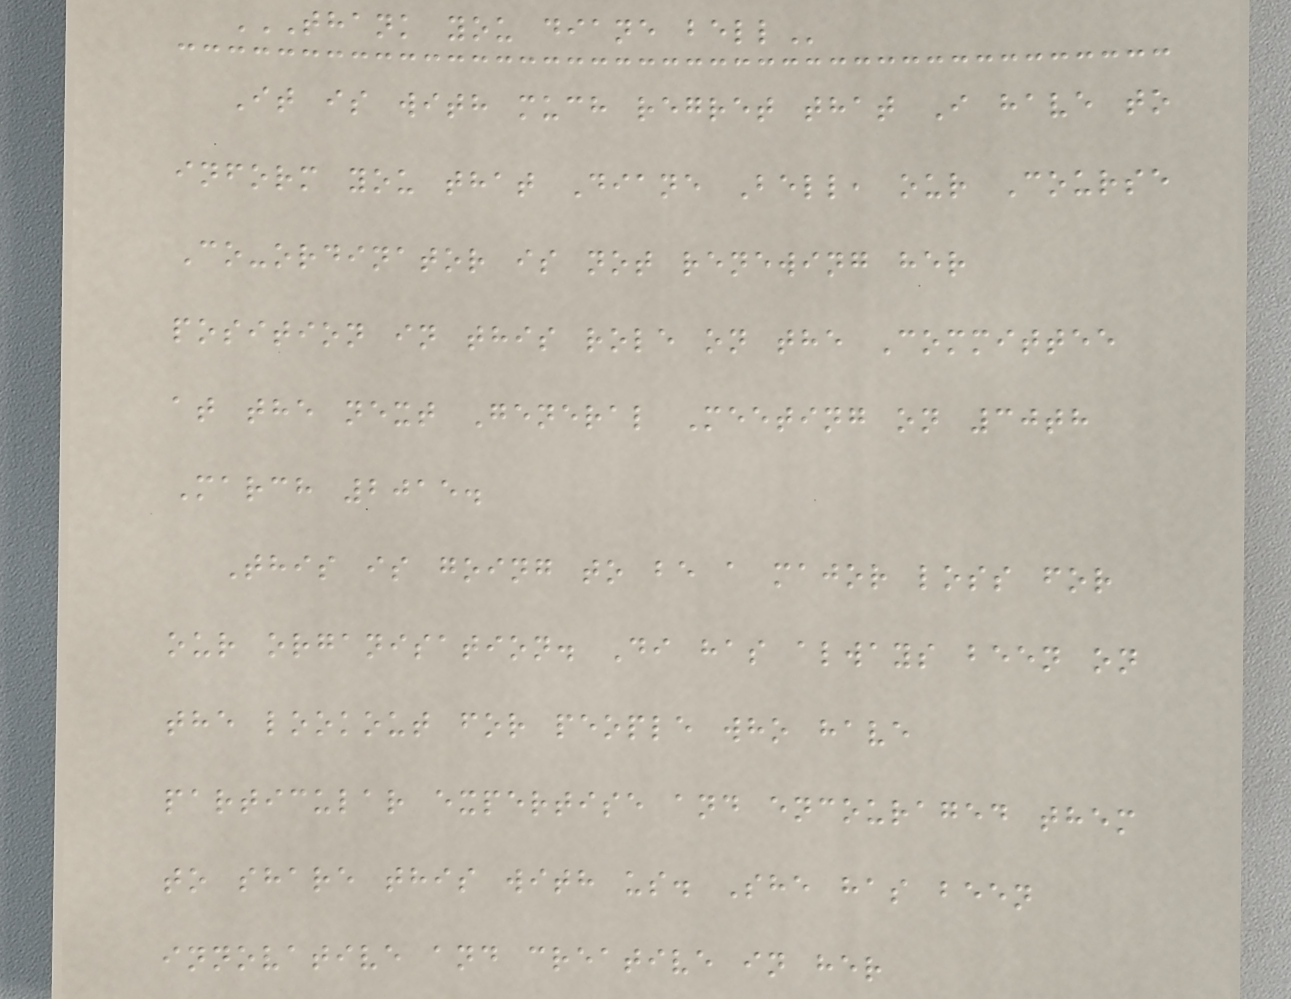THANK YOU DIANE BELL
It is with much regret that I have to
inform you that Diane Bell, our Course
Co-ordinator is not renewing her
position in this role on the Committee
at the next General Meeting on 30th
March 2015.
This is going to be a major loss for
our organisation. Di has always been on
the lookout for people who have
particular expertise and encouraged them
to share this with us. She has been
innovative and creative in her
